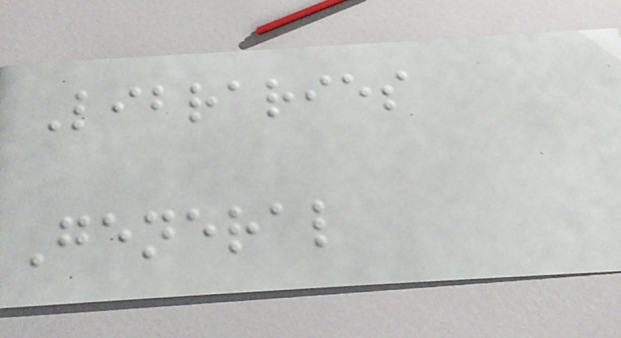Libraries
General
